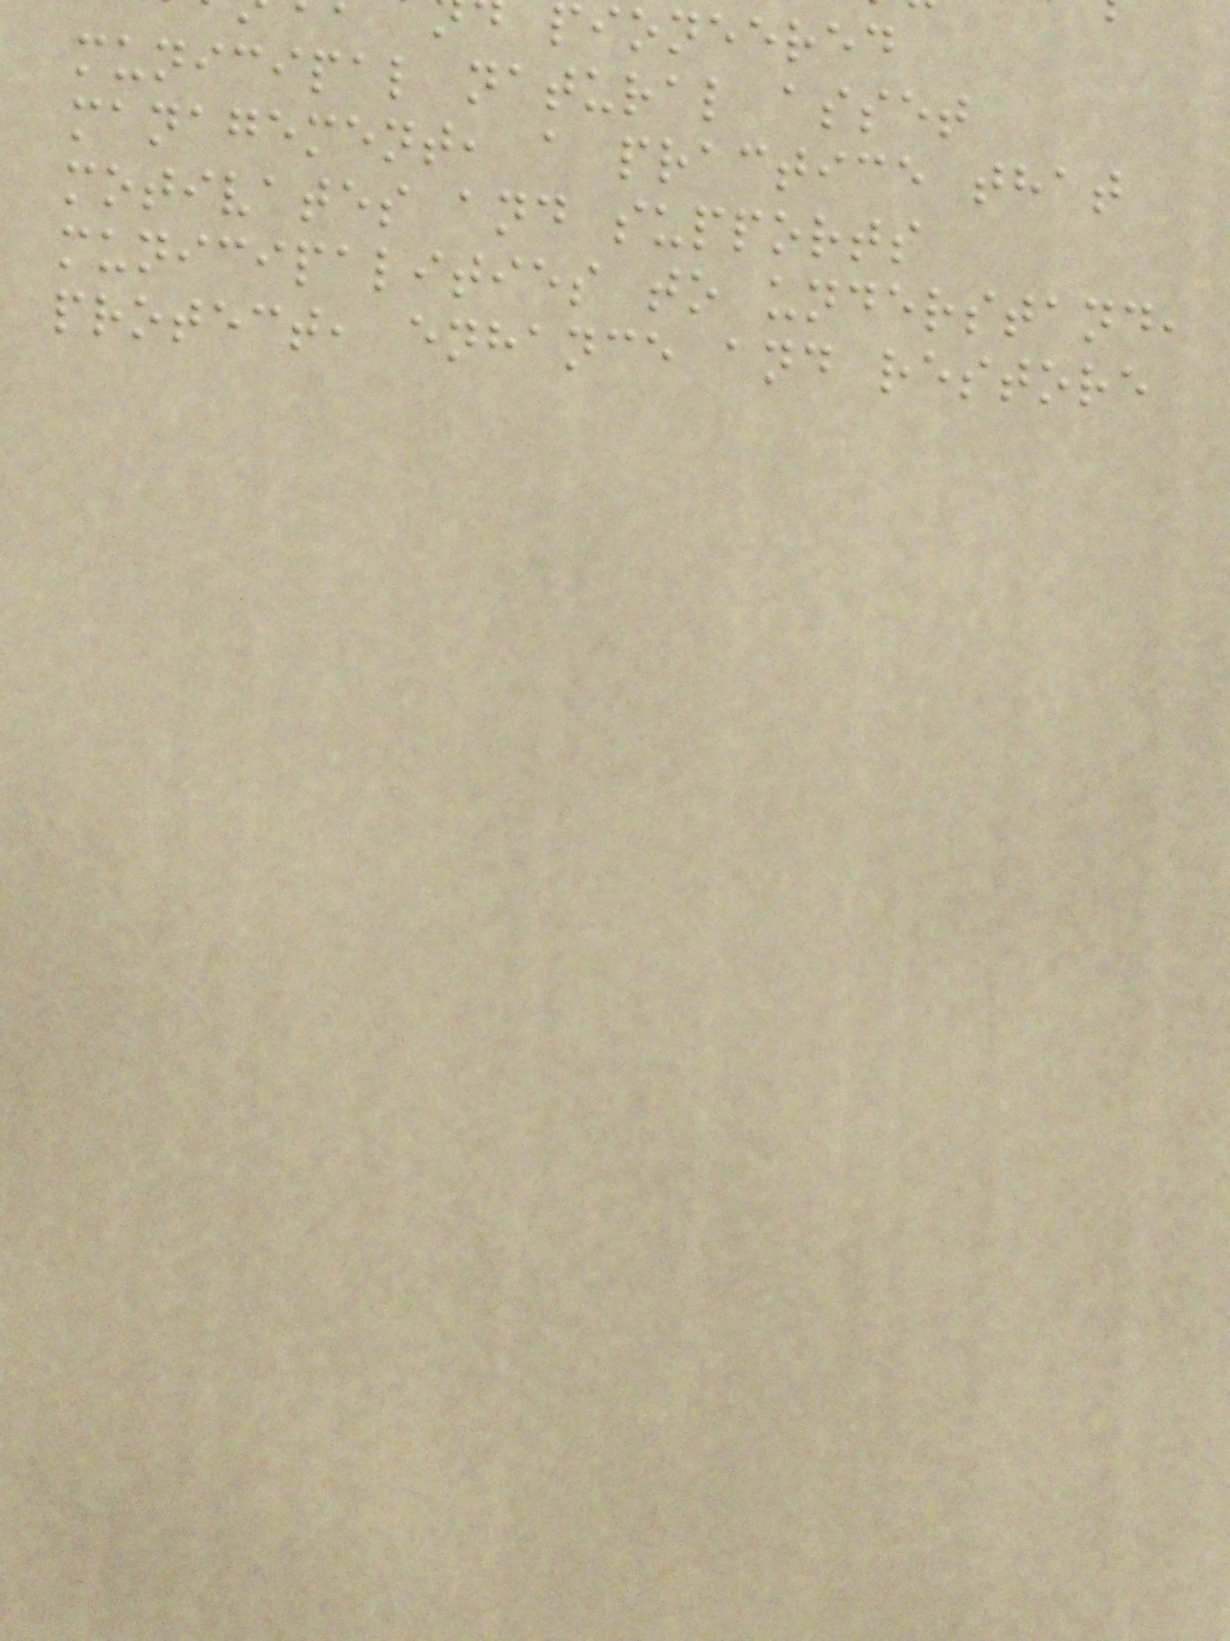pioneered
municipal natural asset
management, a practice that
motivates and supports
municipalities to understand,
protect, enhance and restore
